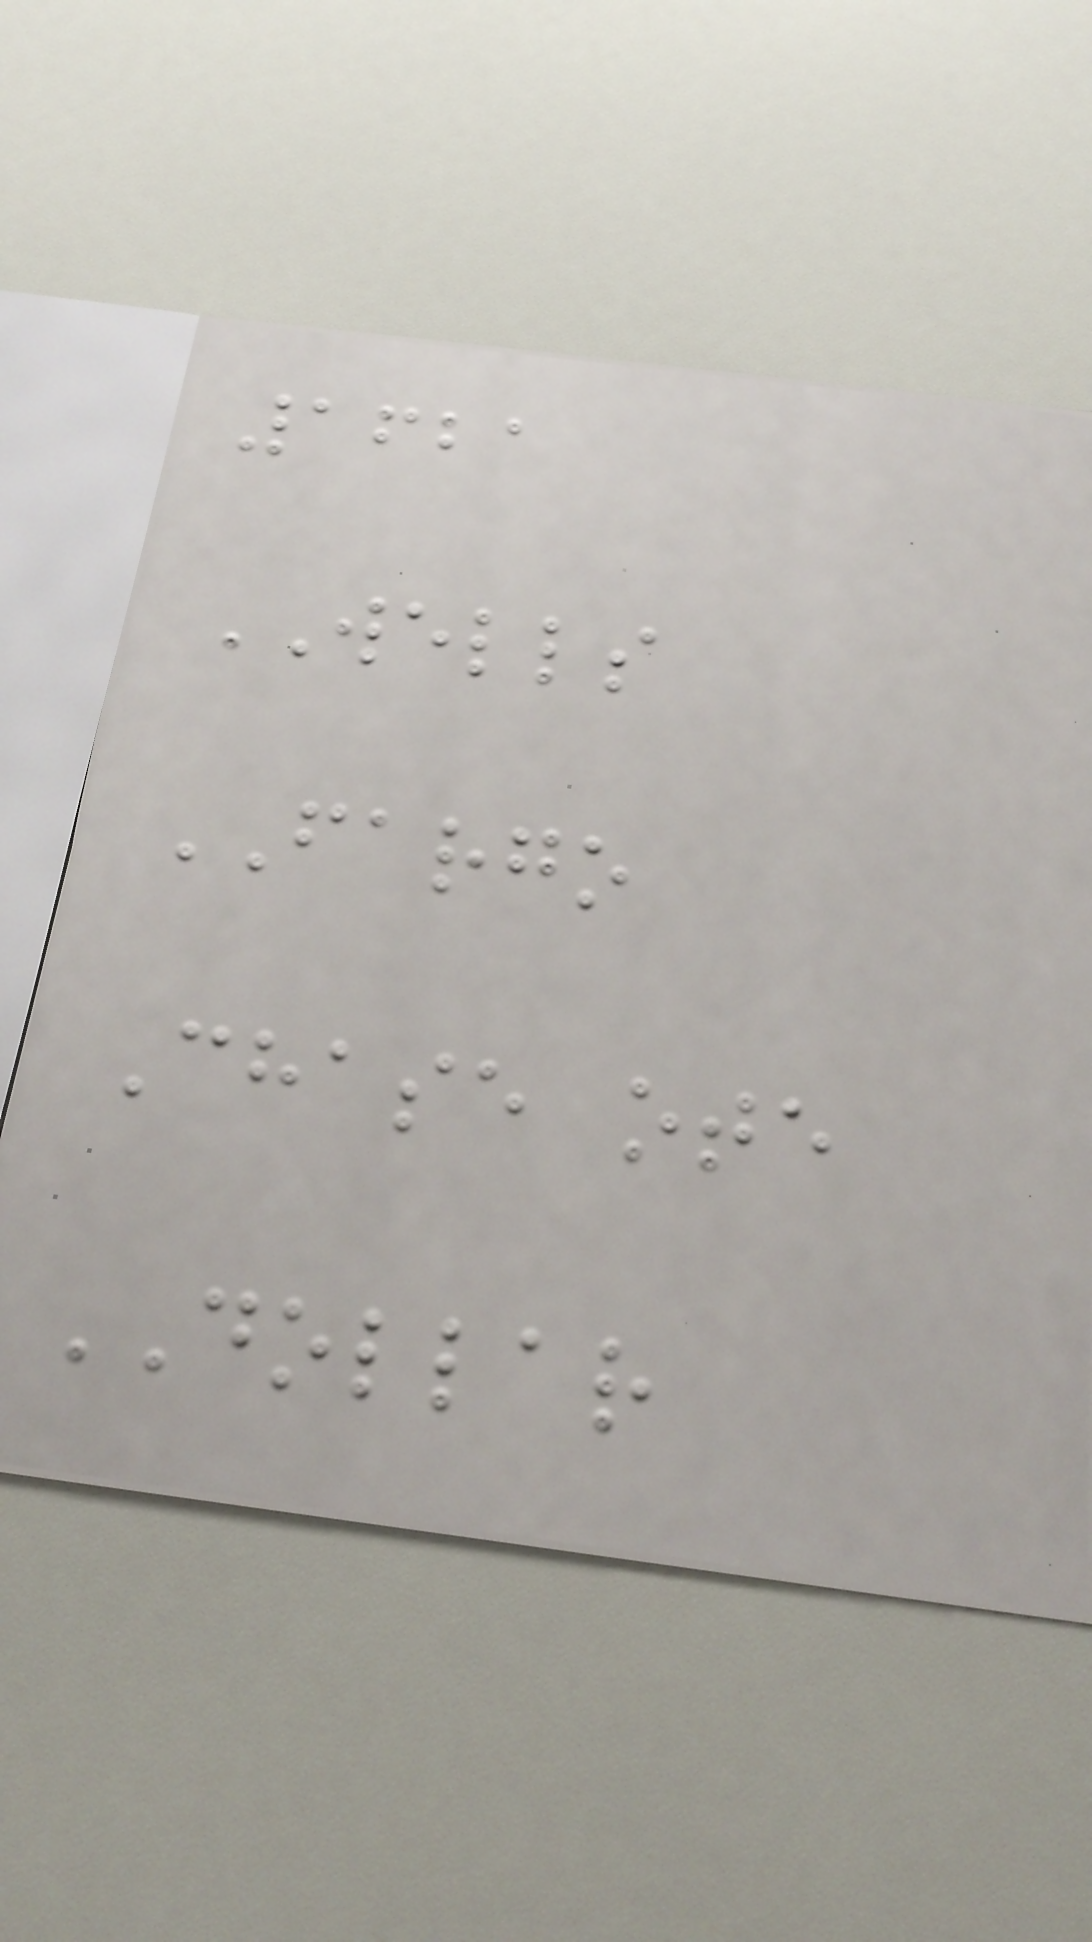1621
WELLS
FARGO
Chase ote
DOLLAR
